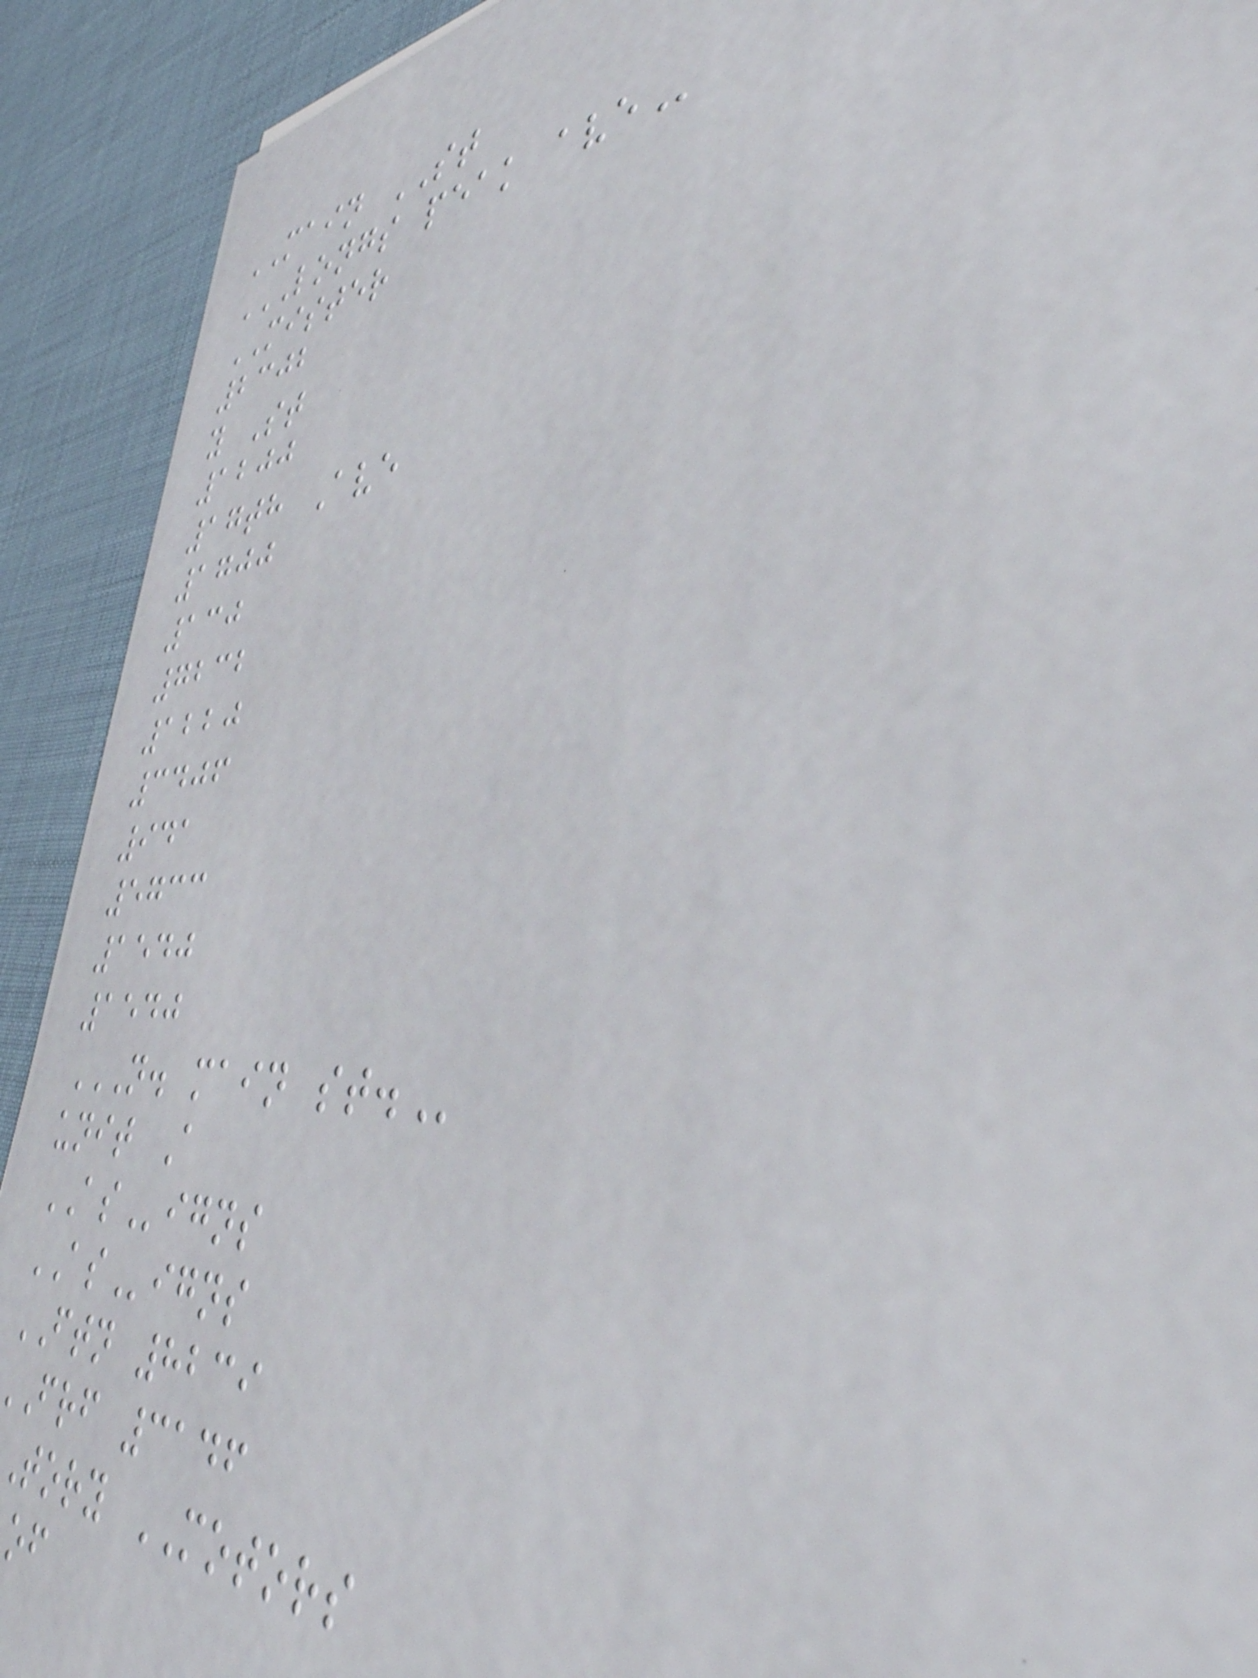MAIN ST
LONGS PEAK AVE
MISTER
2302
y St
1200
17th Ave
1700
130
7232
1220
3406
941
5733
1540
1540
N. MAIN ST.
unit A
ASigns
ASigns
FTN 8239
frf 3146
tory MOTORS
